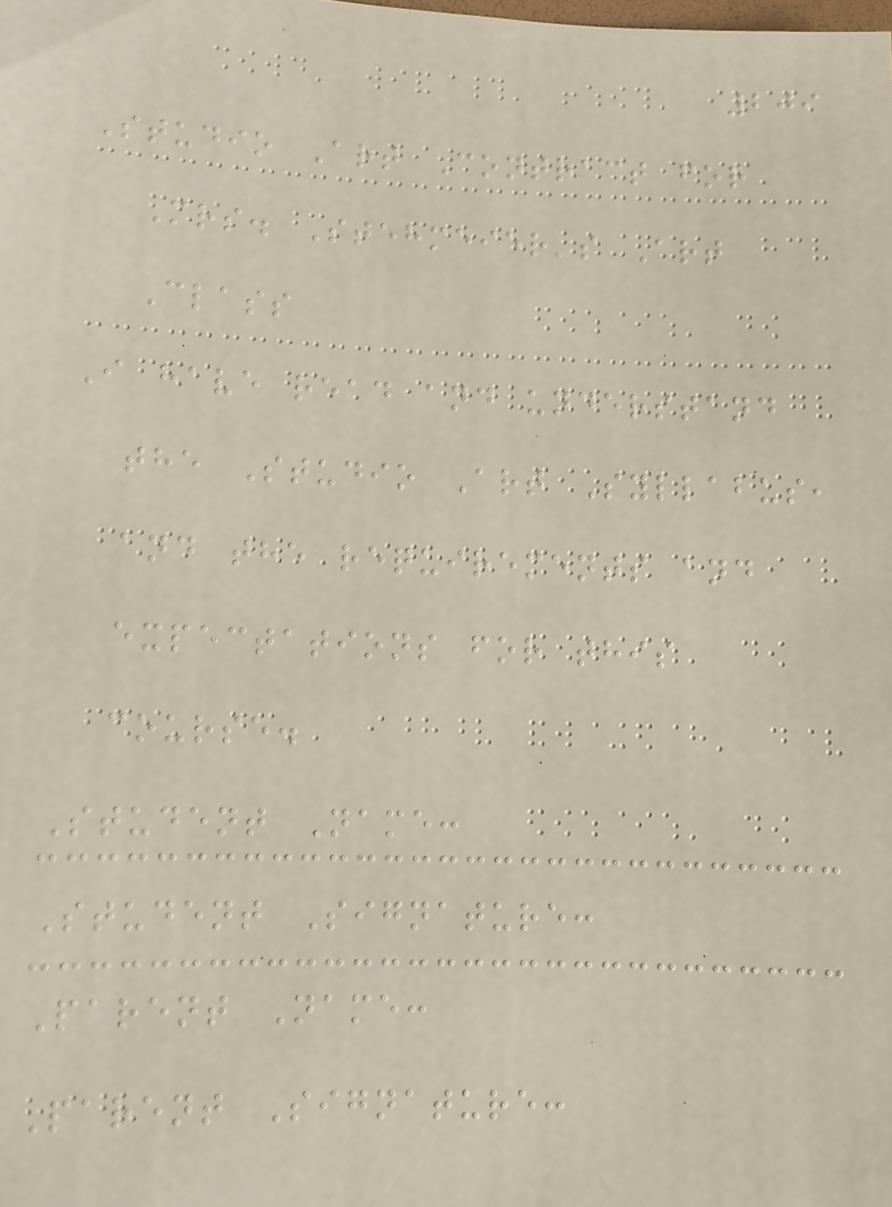209
Studio Art Contract for
Mrs. Stehmeier's Art
Class
I have read and understand
the Studio Art Syllabus,
and the requirements and
expectations for this
course.
Student Name:
Student Signature:
Parent Name:
Parent Signature:
